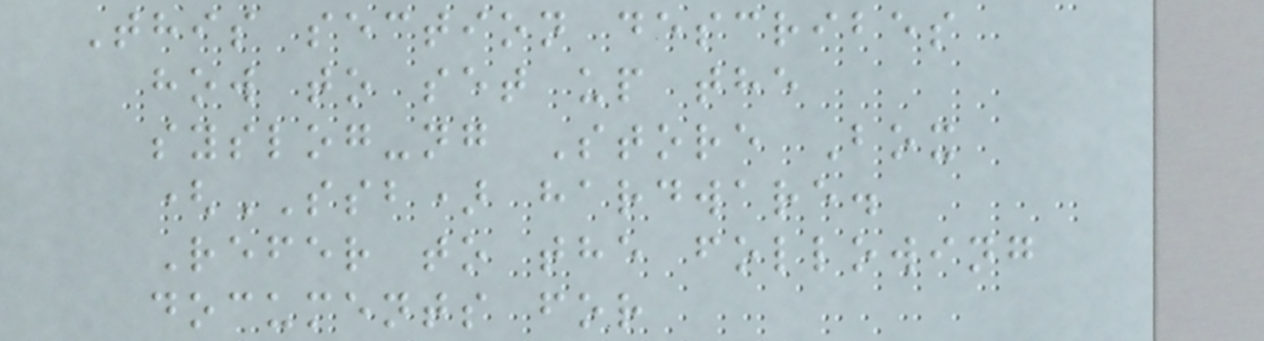This section describes
how to set up the
syslog-ng Store Box
(SSB) hardware.
Refer to the following
documents for
